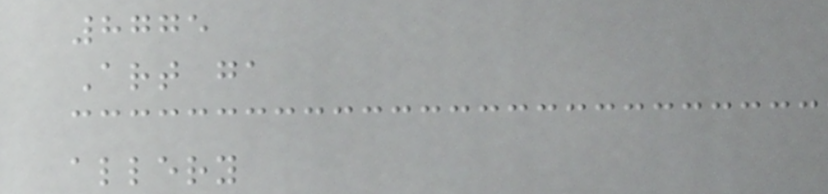8775
Art ga
allery
